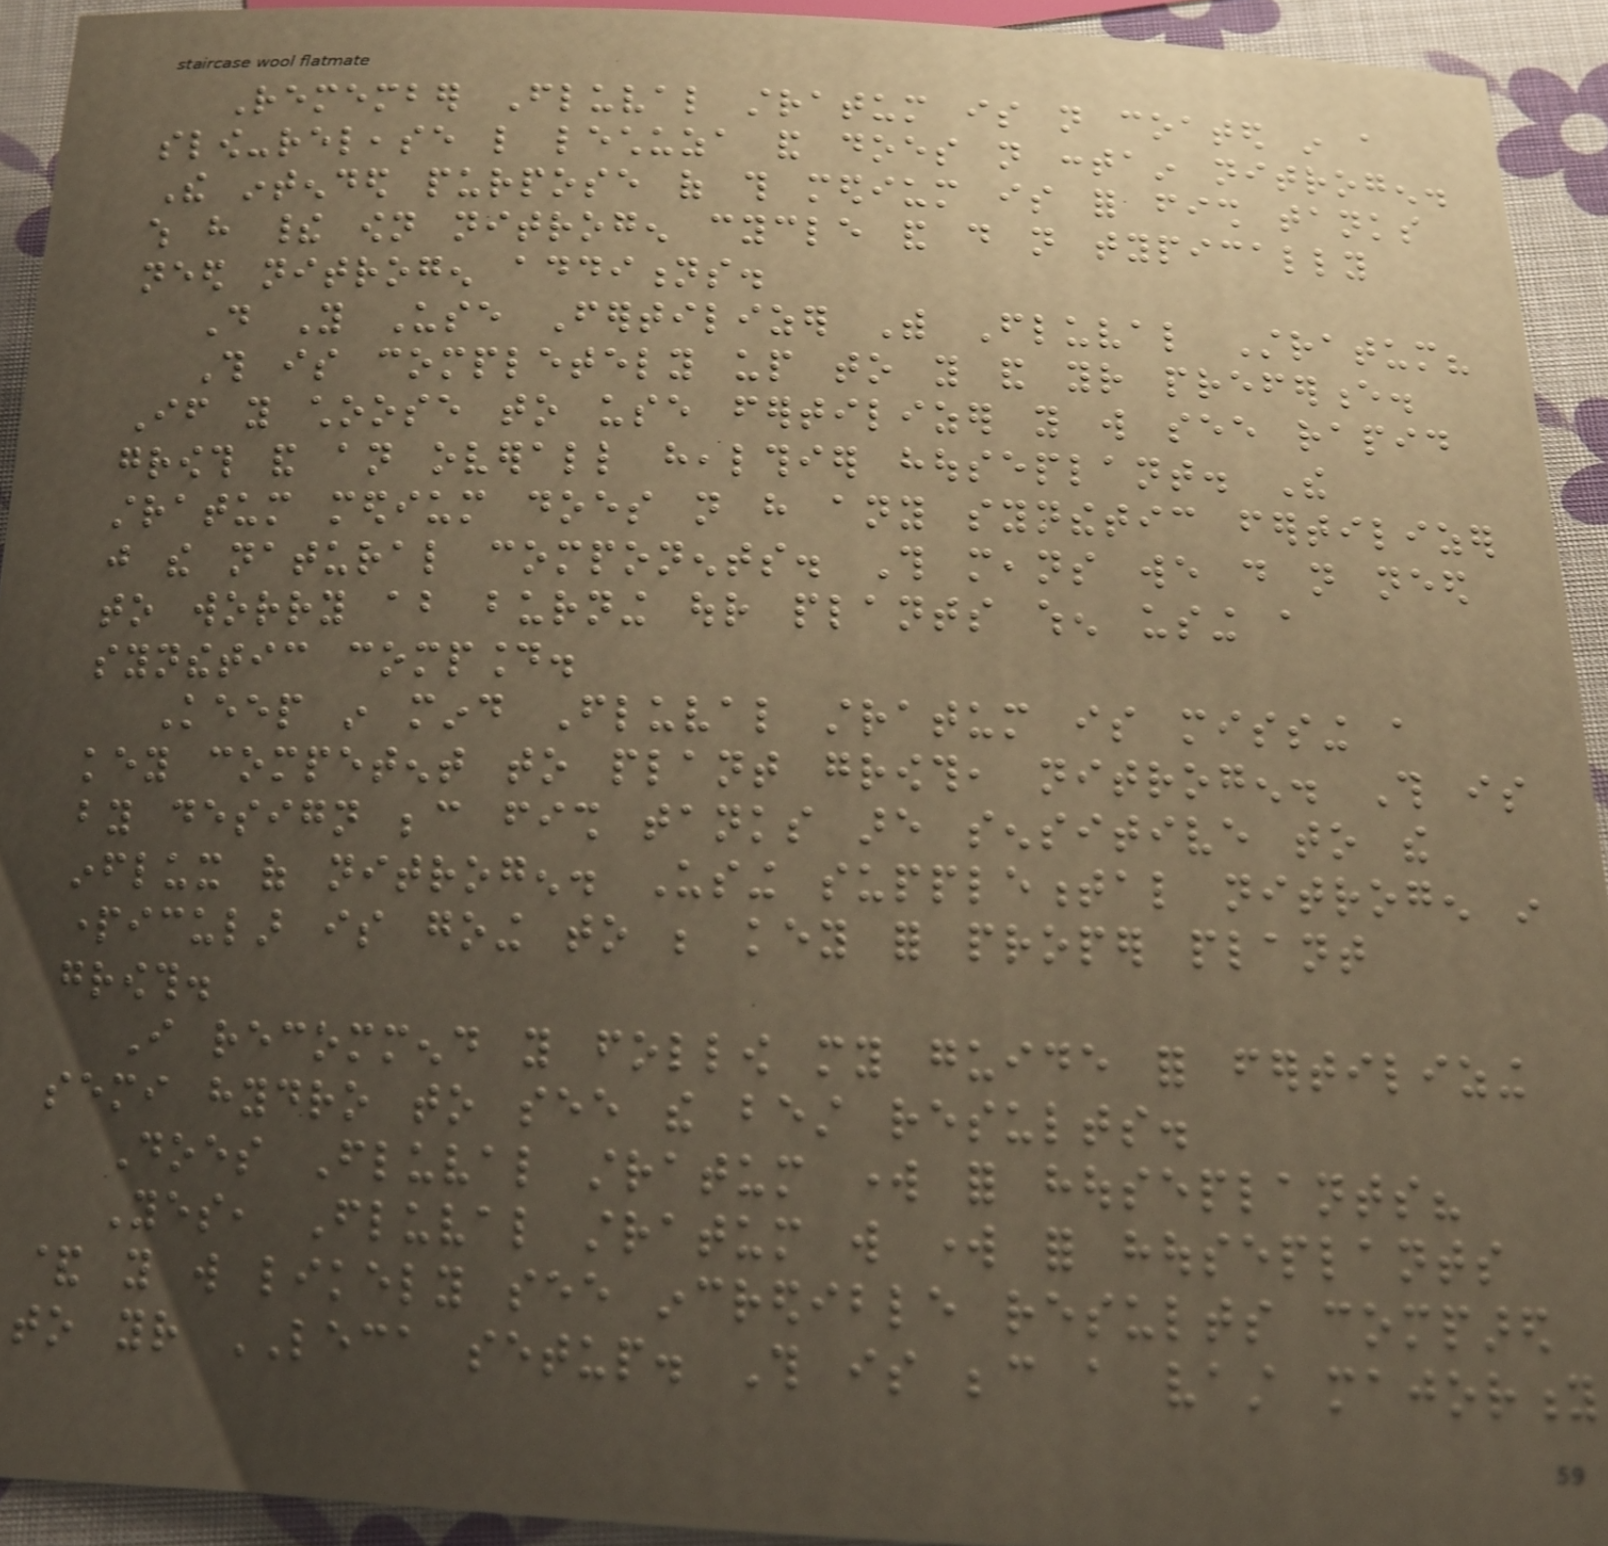Remember Fluval stratum is not coated in a
slow-release like lechuza and does not contain nitrogen.
The intended purpose of this medium is for fish tanks
which have their own nitrogen cycle and do not typically
need nitrogen additions.
Do You Use Fertilizer With Fluval Stratum?
This is completely up to you and your preference.
If you choose to use fertilizer you will see rapid
growth and an overall healthier houseplant. The
stratum medium does not have any synthetic fertilizer
just the natural components. This means we do not need
to worry about burning our plants when using a
synthetic compound.
Keep in mind Fluval stratum is missing a
key competent to plant growth, nitrogen. This is
by design because fish tanks are sensitive to the
influx of nitrogen. Using supplemental nitrogen in
particular is going to be key for proper plant
growth.
I recommend you follow my guide for fertilizing
semi hydro to see the best results.
Does Fluval stratum work for houseplants?
Yes, Fluval stratum will work for houseplants
& you will likely see incredible results compared
to your LECA setup. This is because a vast majority
